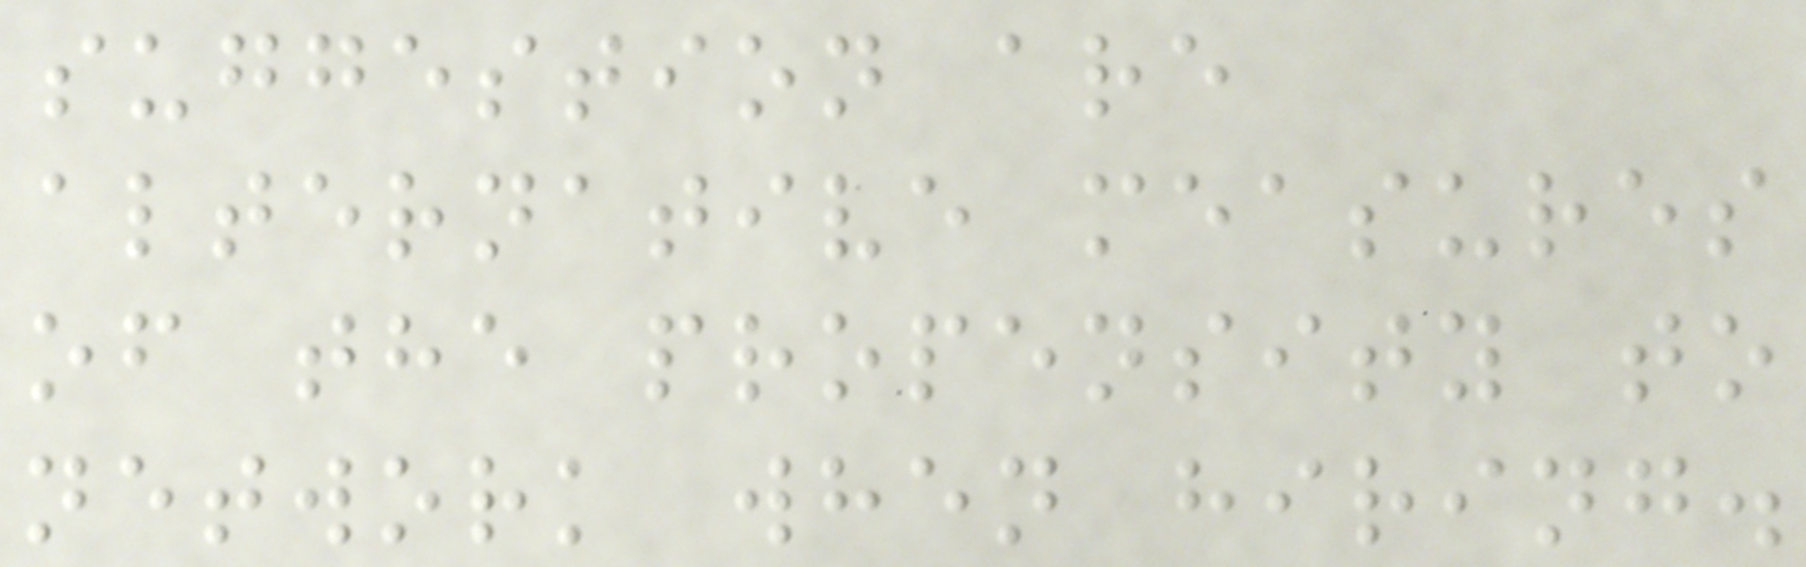suggestion are
alternative measures
of the propensity to
network when hiring.
